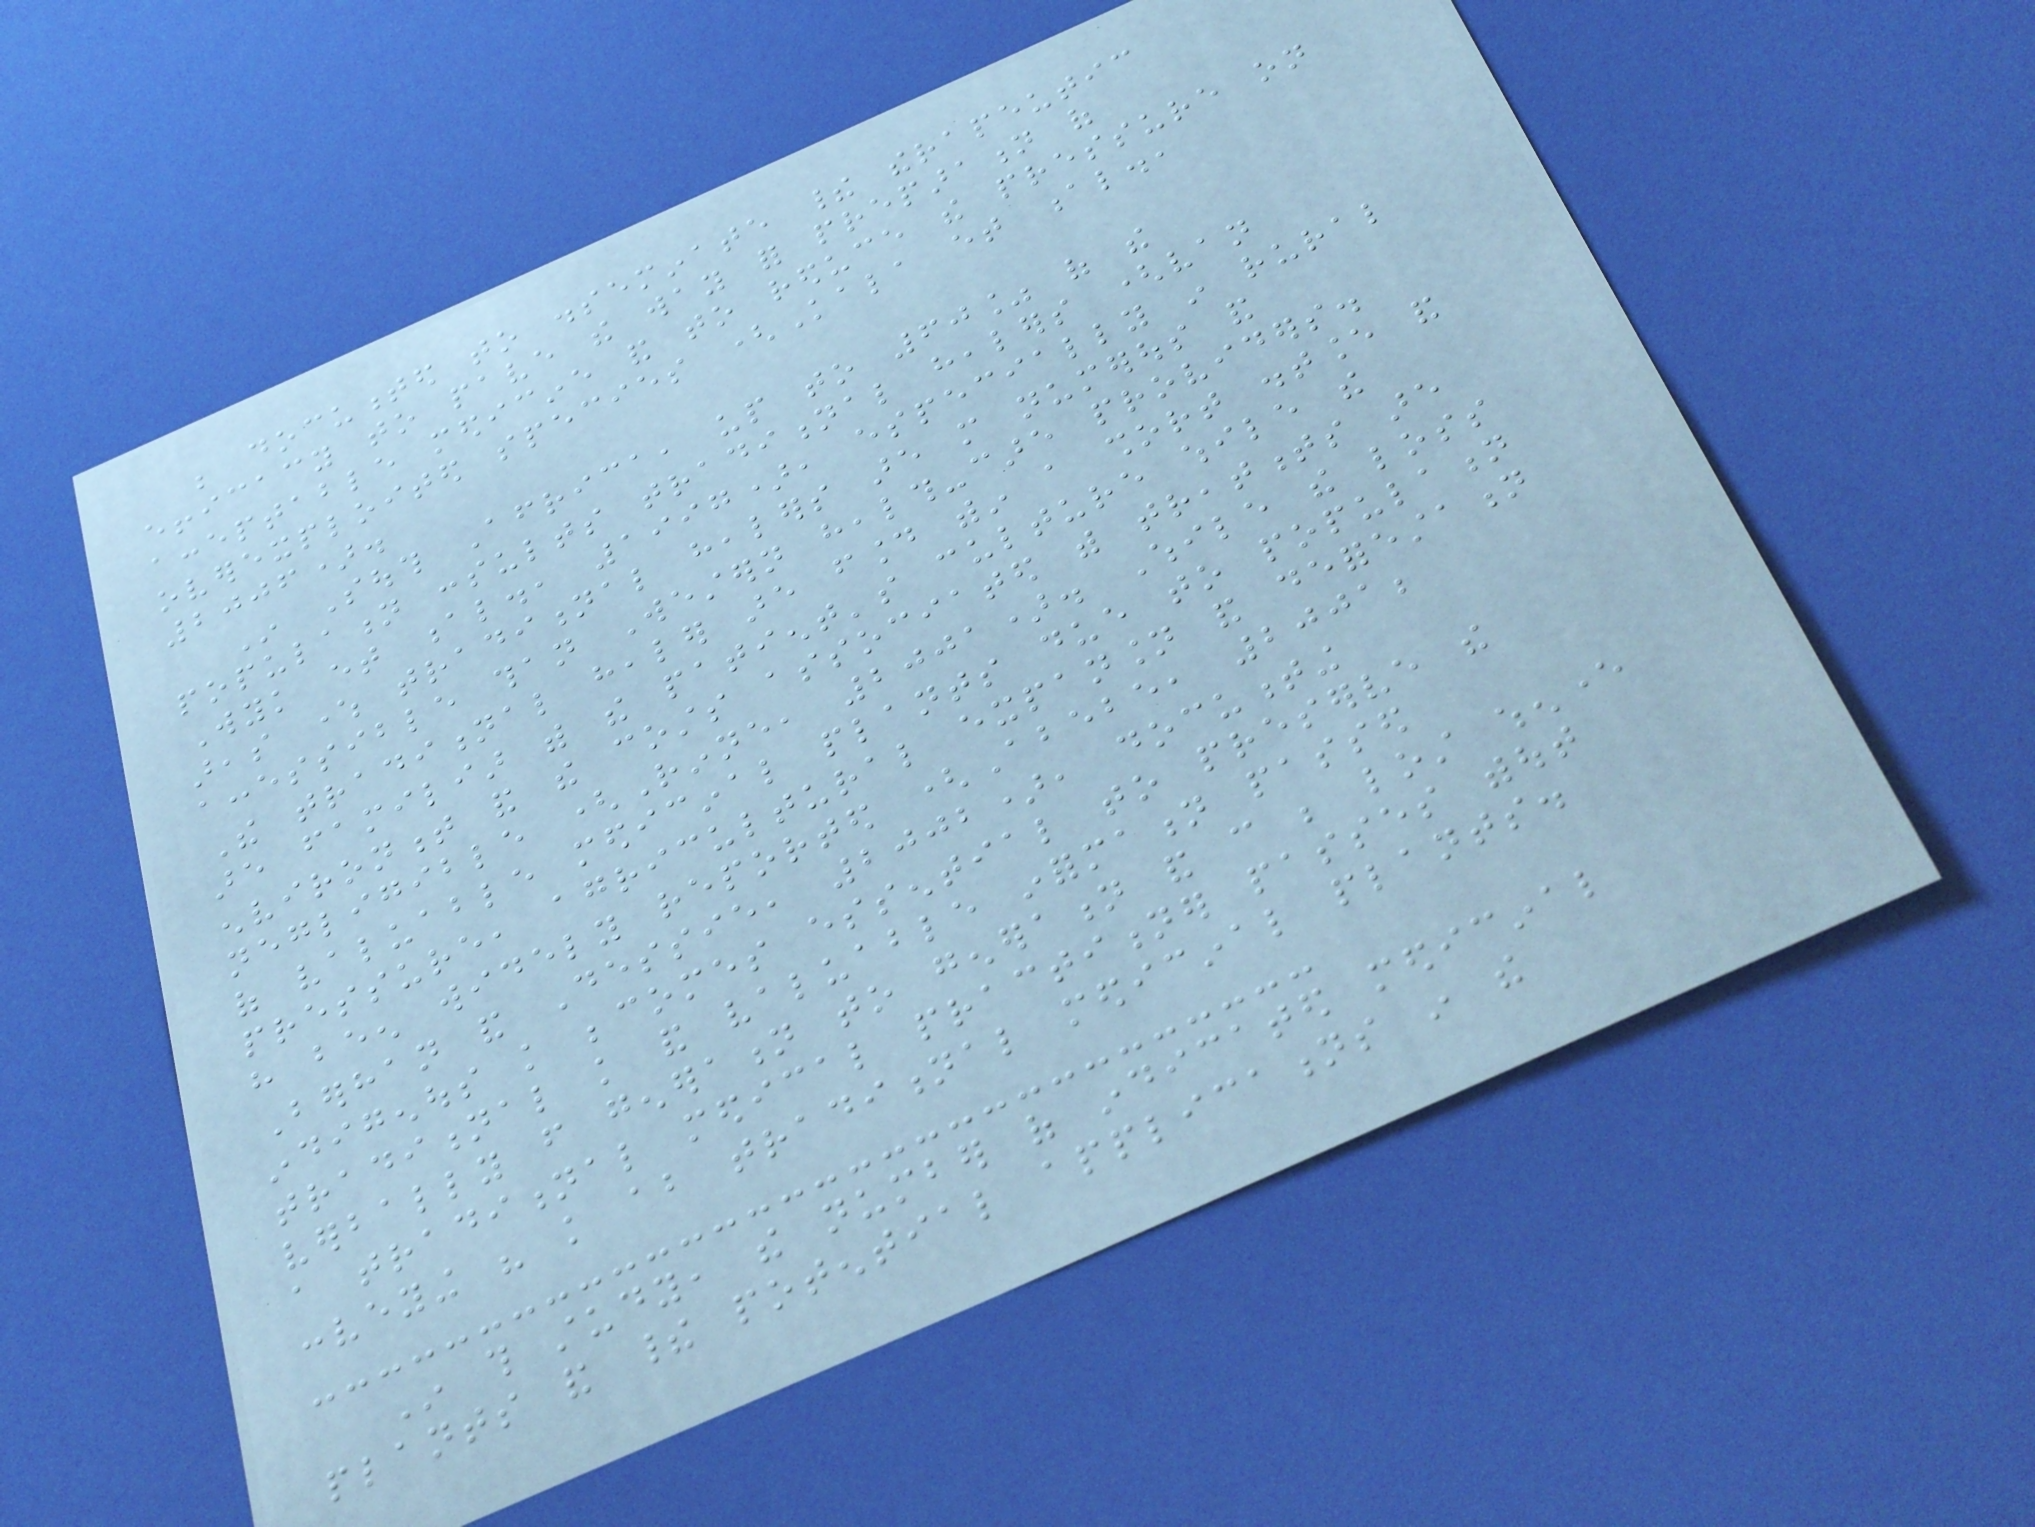be documented to disseminate their therapeutic
efficacy to pave the way for preparation of
acceptable medicine and to reduce the pressure on
overexploited species (Kala et al.,
2006).
In South Africa, up to 60% of the
population consults traditional healers (van
Wyk et al., 1997), especially in rural
areas where traditional healers are more numerous and
accessible than Western health-care providers.
The traditional healer are found within a short distance and
are familiar with the patient's culture while the
environment and the costs associated with treatments are
negligible (Rinne, 2001). While the loss
of valuable medicinal plants due to population
pressure, agricultural expansion and deforestation
have been widely reported (Abebe, 2001;
Berhan and Dessie, 2002), documenting
indigenous knowledge becomes essential to preserve the
traditional knowledge and valuable information passed
verbally from generation to generation and can be lost whenever
a traditional medical practitioner passes without
conveying his knowledge about traditional medicinal plants.
In this study, the number of indicated medicinal
plants and their potential applications in the
